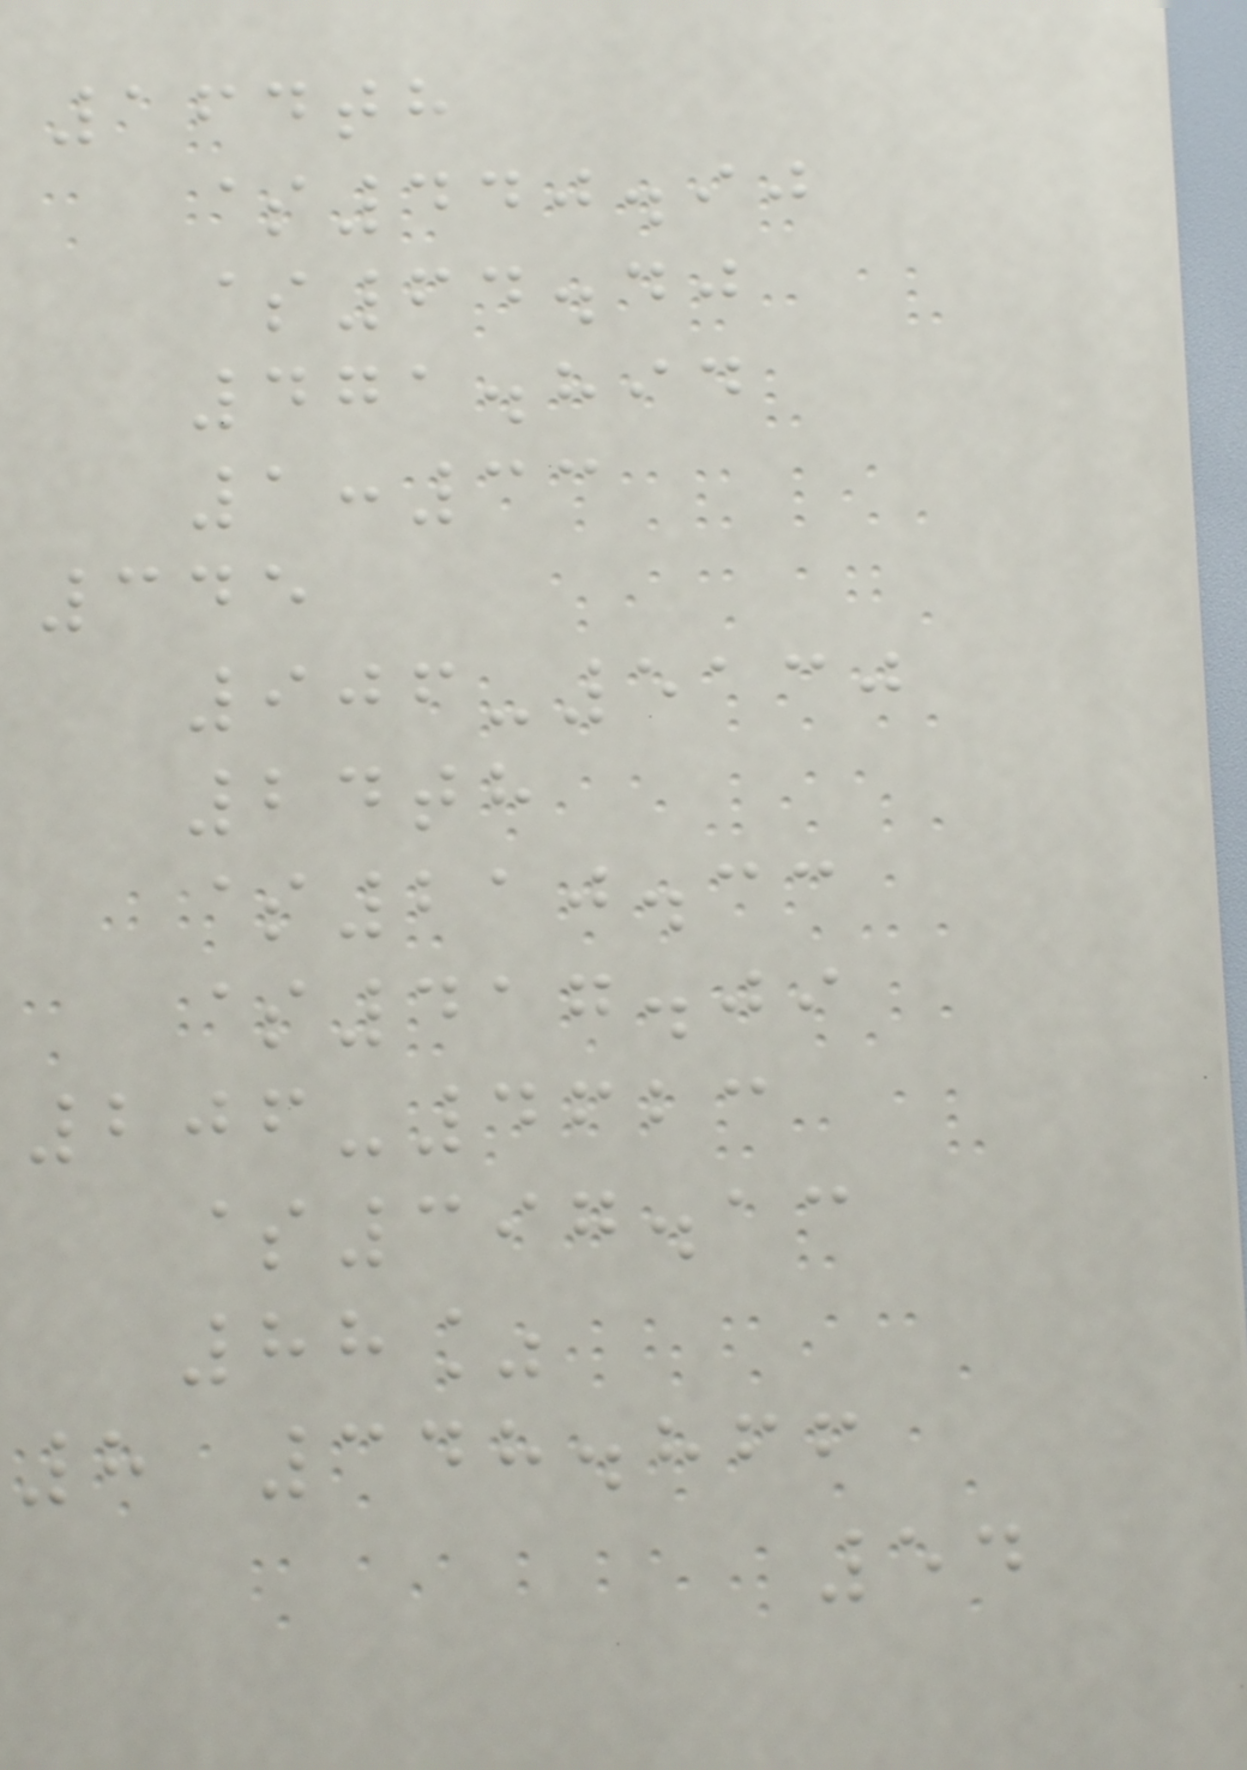164th
$440.90
$64.40
471.894
1:33
345
906-5130
24th
$210.33
$417.09
206-4623
$397.13
88%
8 348.866
54
